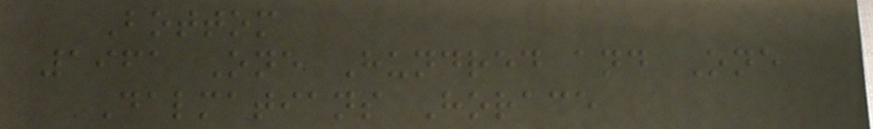Bottom
1961 One Hundred and One
Dalmatians Horace
